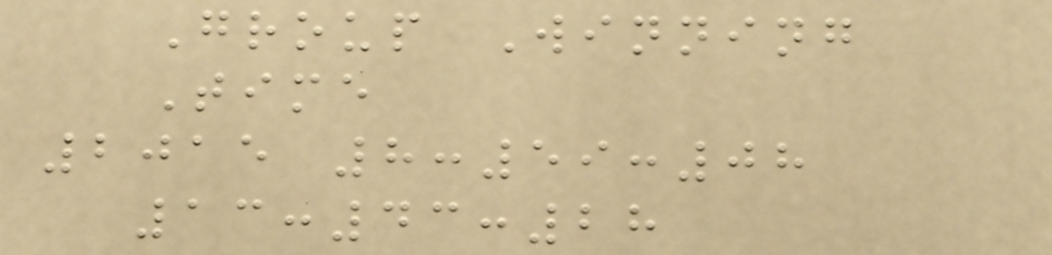Group Winning
Time
2015 8:59:08
13:43:28
